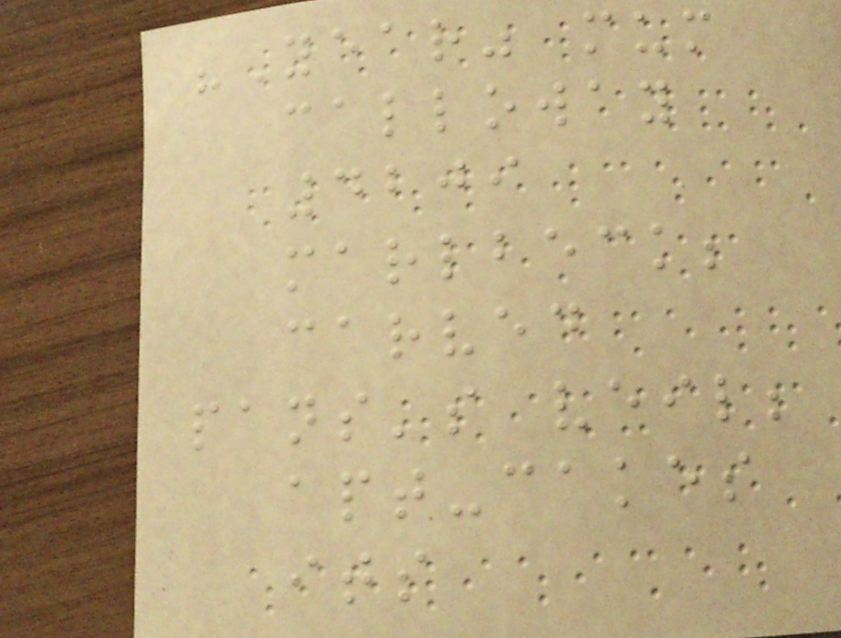"Year" mum
calloway
4209
marlbeck;
carved
pans's veil;
apt-cakes
its
